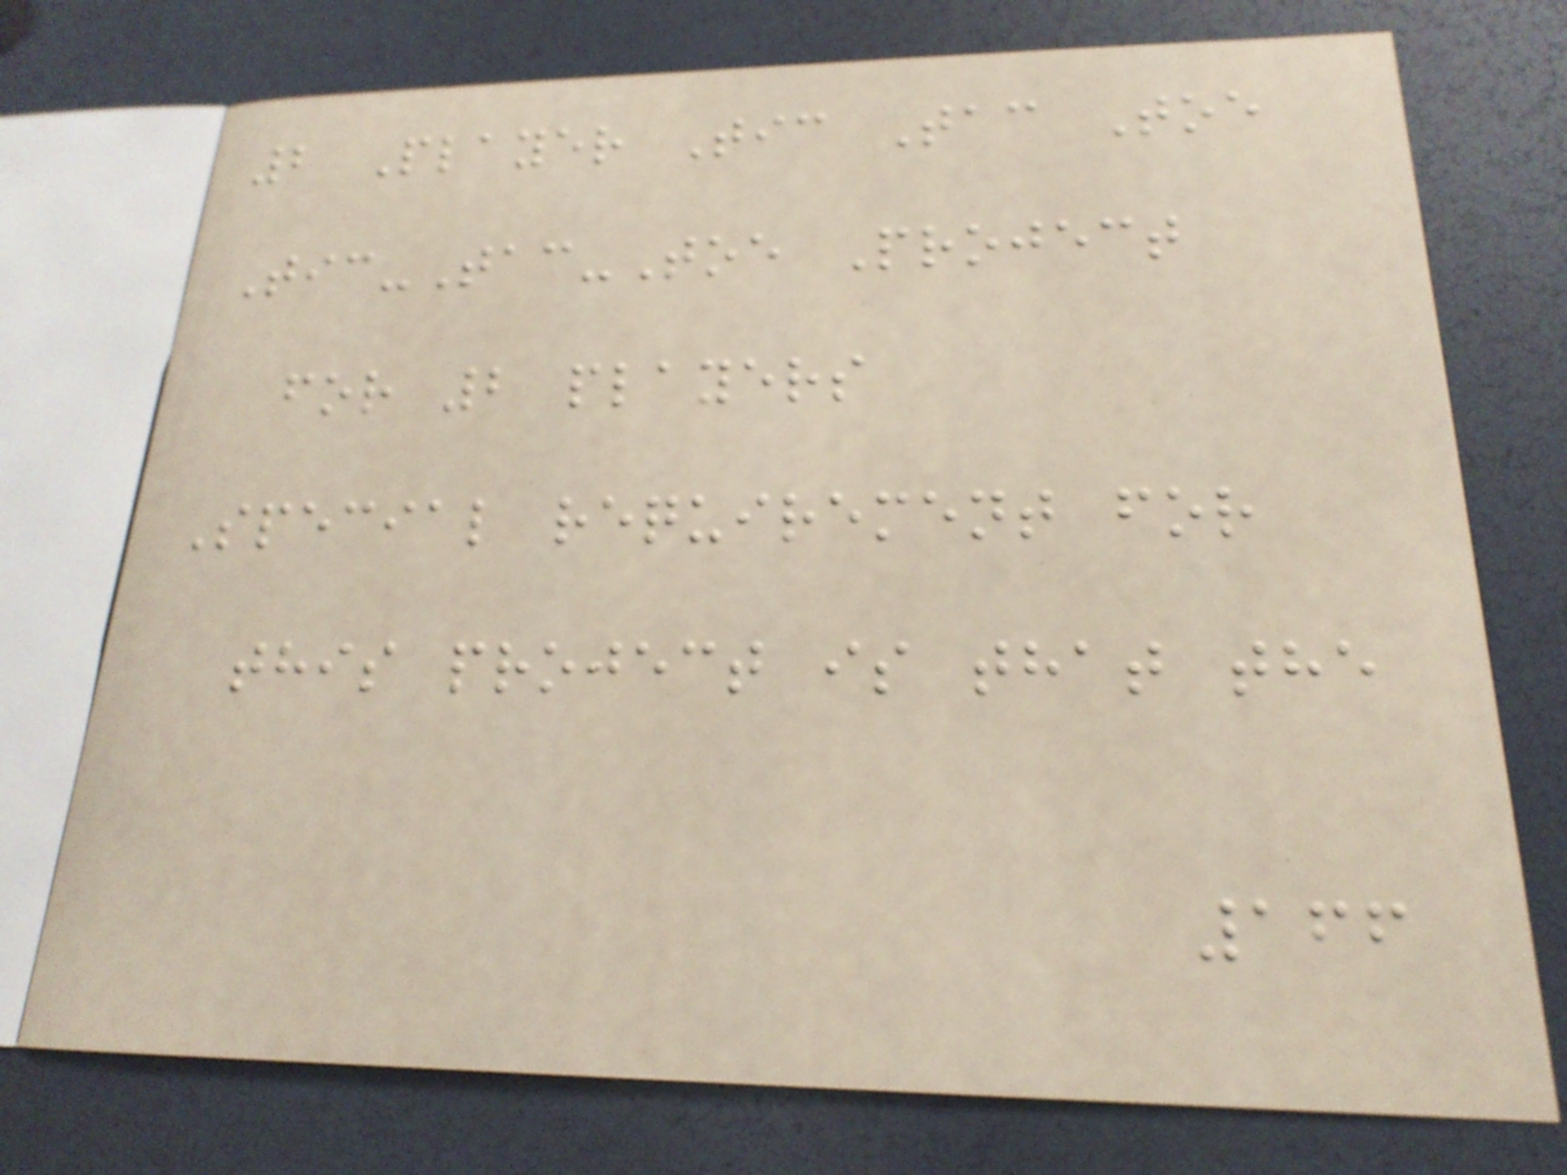2 Player Tic Tac Toe
Tic-Tac-Toe Project
for 2 players
Special requirement for
this project is that the
166
